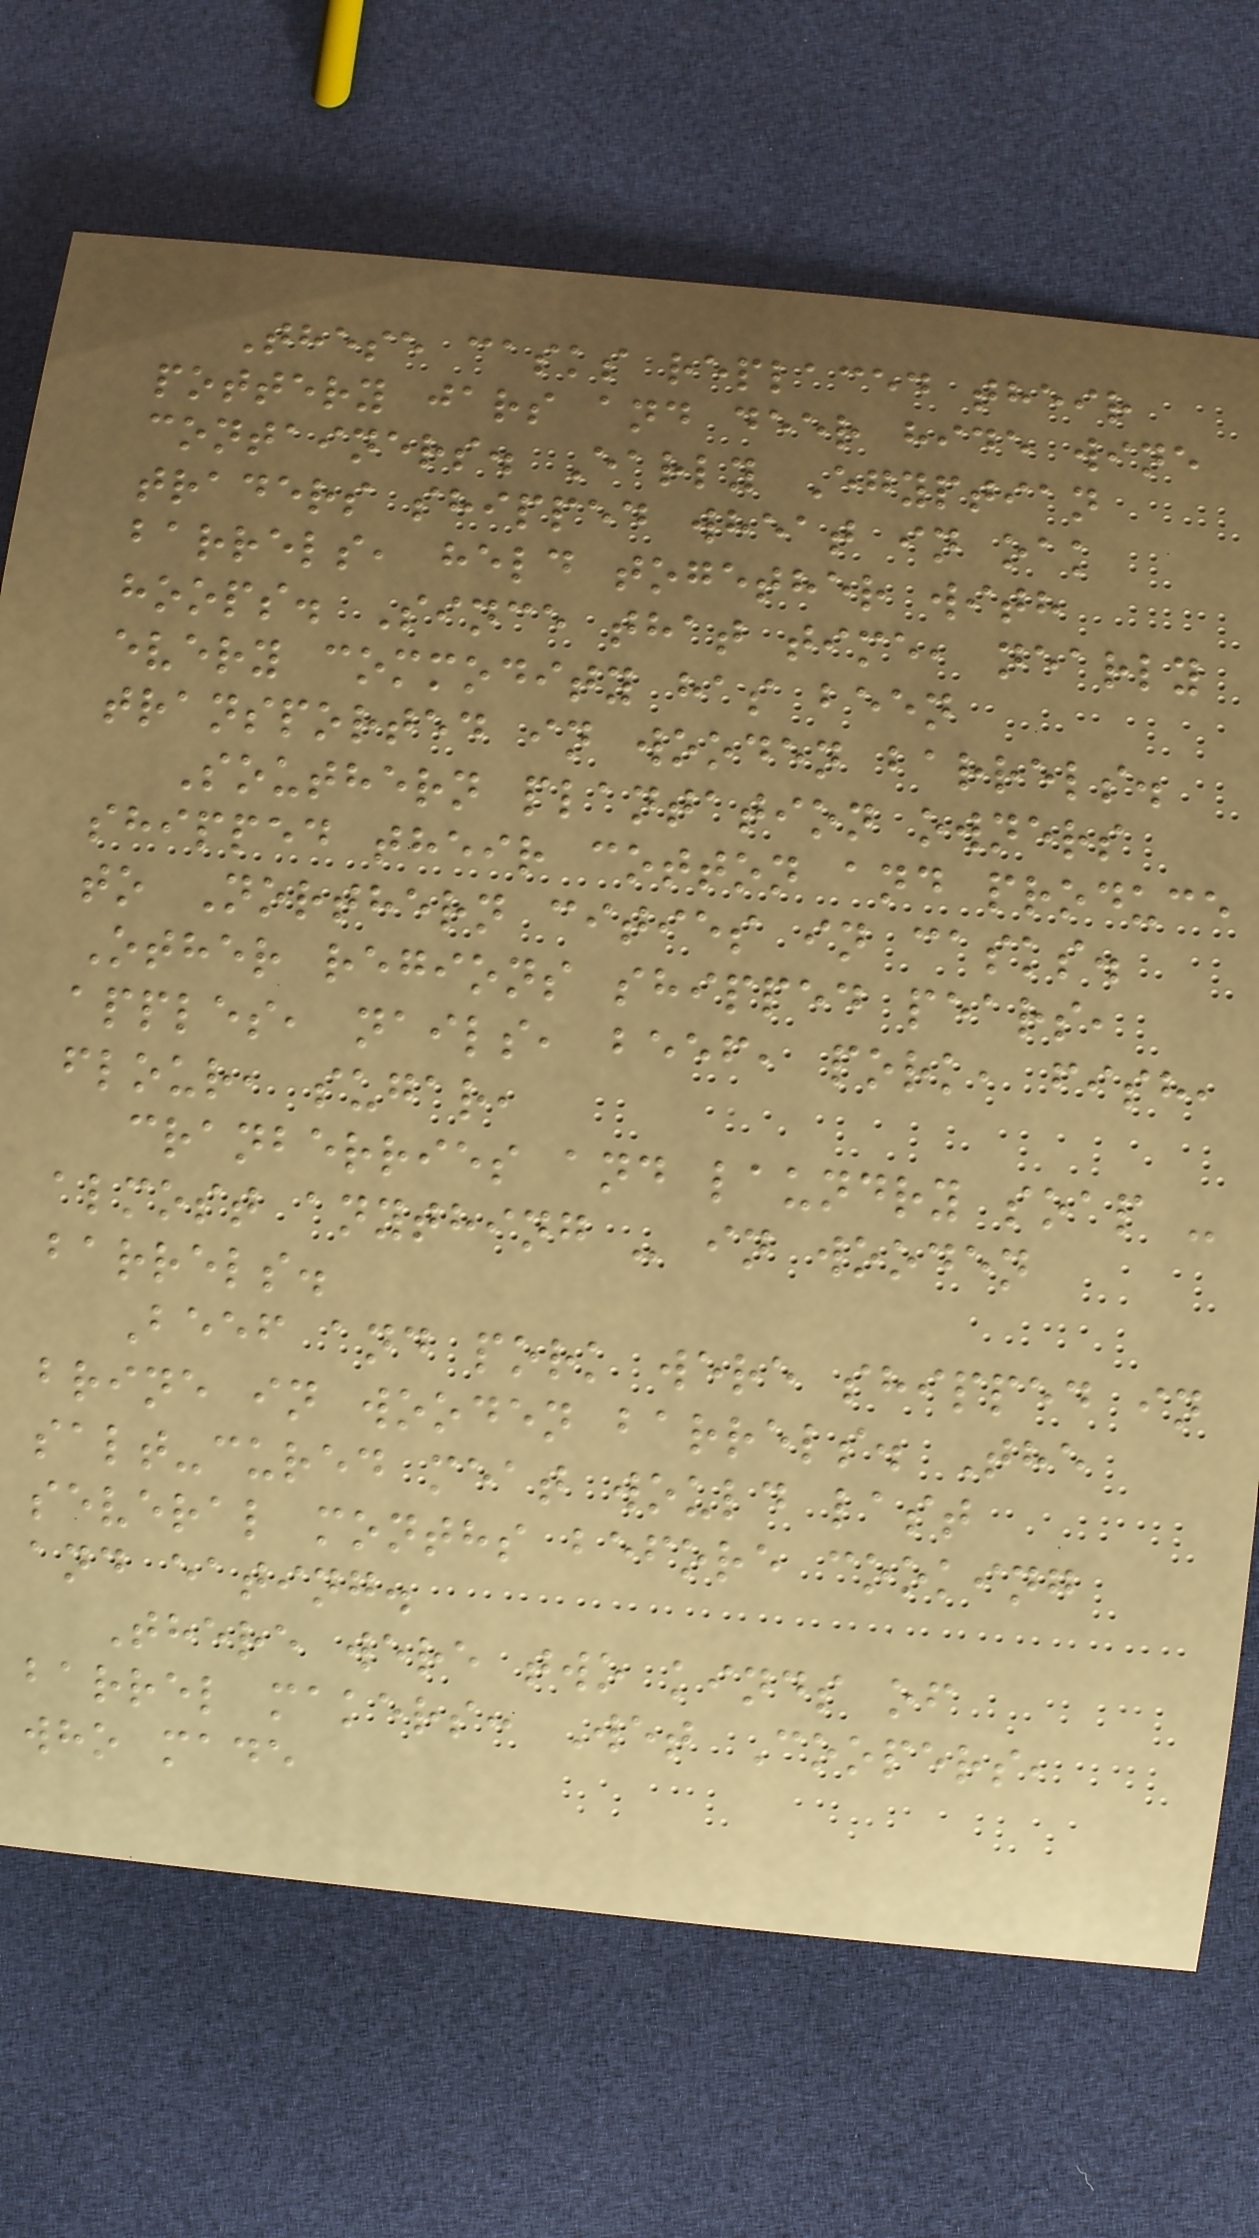These casks replaced their
pottery jars and deer hide wine
containers. Early Egyptian
traders shipped wheat in oak
barrels, held together with
hoops. Since that time, nearly
every commodity has been
transported in wooden barrels.
Southern plantation owners
shipped their cotton and produce
to Northern cities in casks.
Other regions shipped pears,
apples, nails, beef, pork, fish,
flour, sugar,
cranberries and laundry soap -
almost anything - in wooden
barrels.
Beef and pork were shipped in
brine in wooden barrels. The
salt-cured meat would last
several months before cooking
and eating.
There were two kinds of
barrel makers: Wet Coopers,
who made
